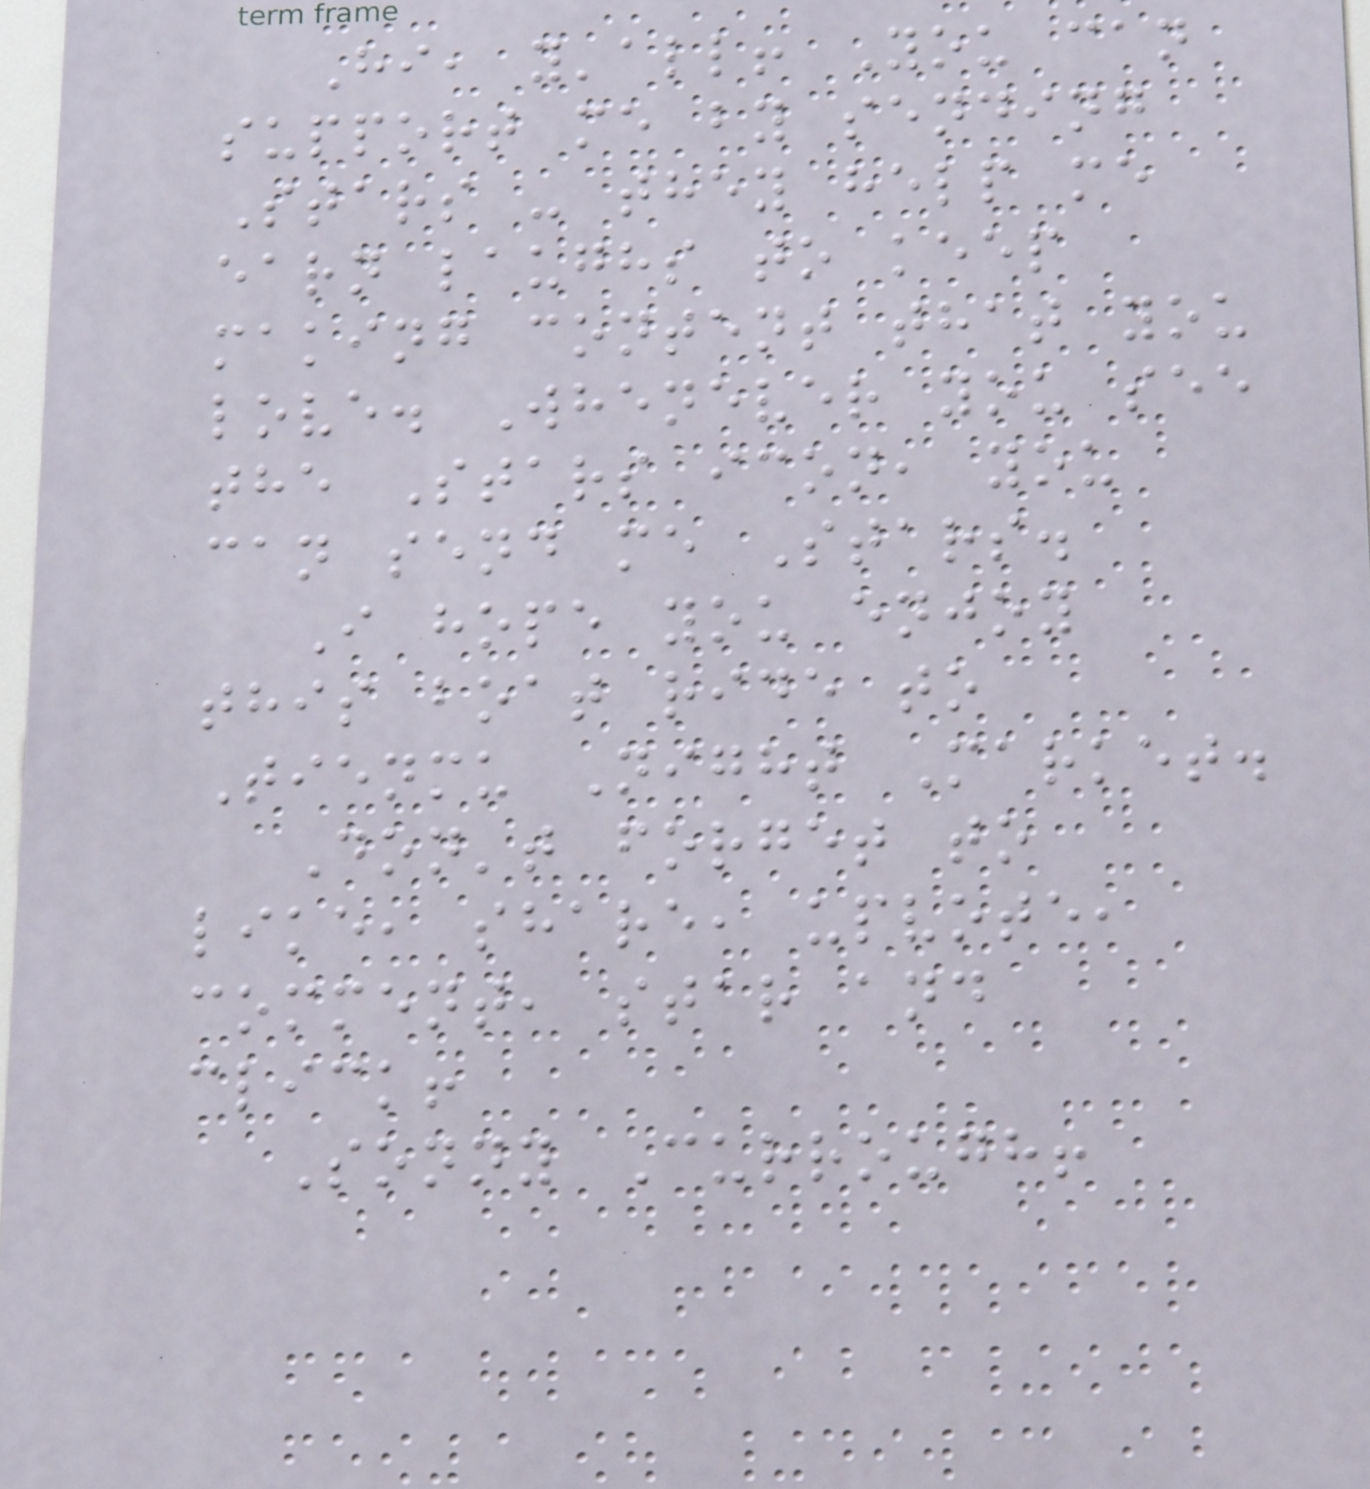Hi, y'all! You can
support me by sending
Stars - they help me
earn laughs to keep
making content that you
love. Whenever you see
the Stars icon, you
can send me Stars.
I hope you enjoy
this boat ride to
Tienmu Night Market.
Don't forget to
like, share, upvote,
comment, star and
click!
Sonny Currough!
